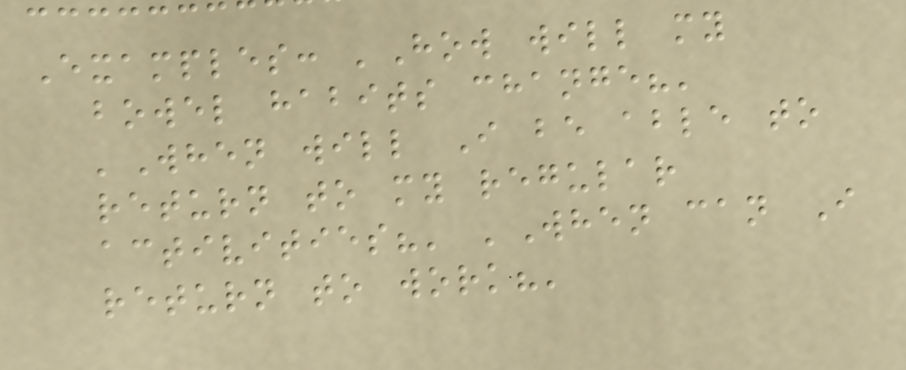Examples: 'How will my
bowel habits change?'
'When will I be able to
return to my regular
activities?' 'When can I
return to work?'
